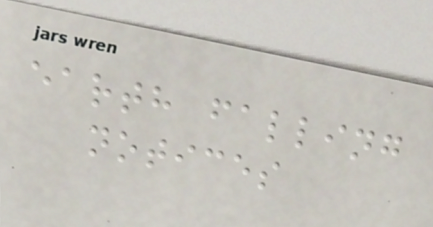earth falling
notices
